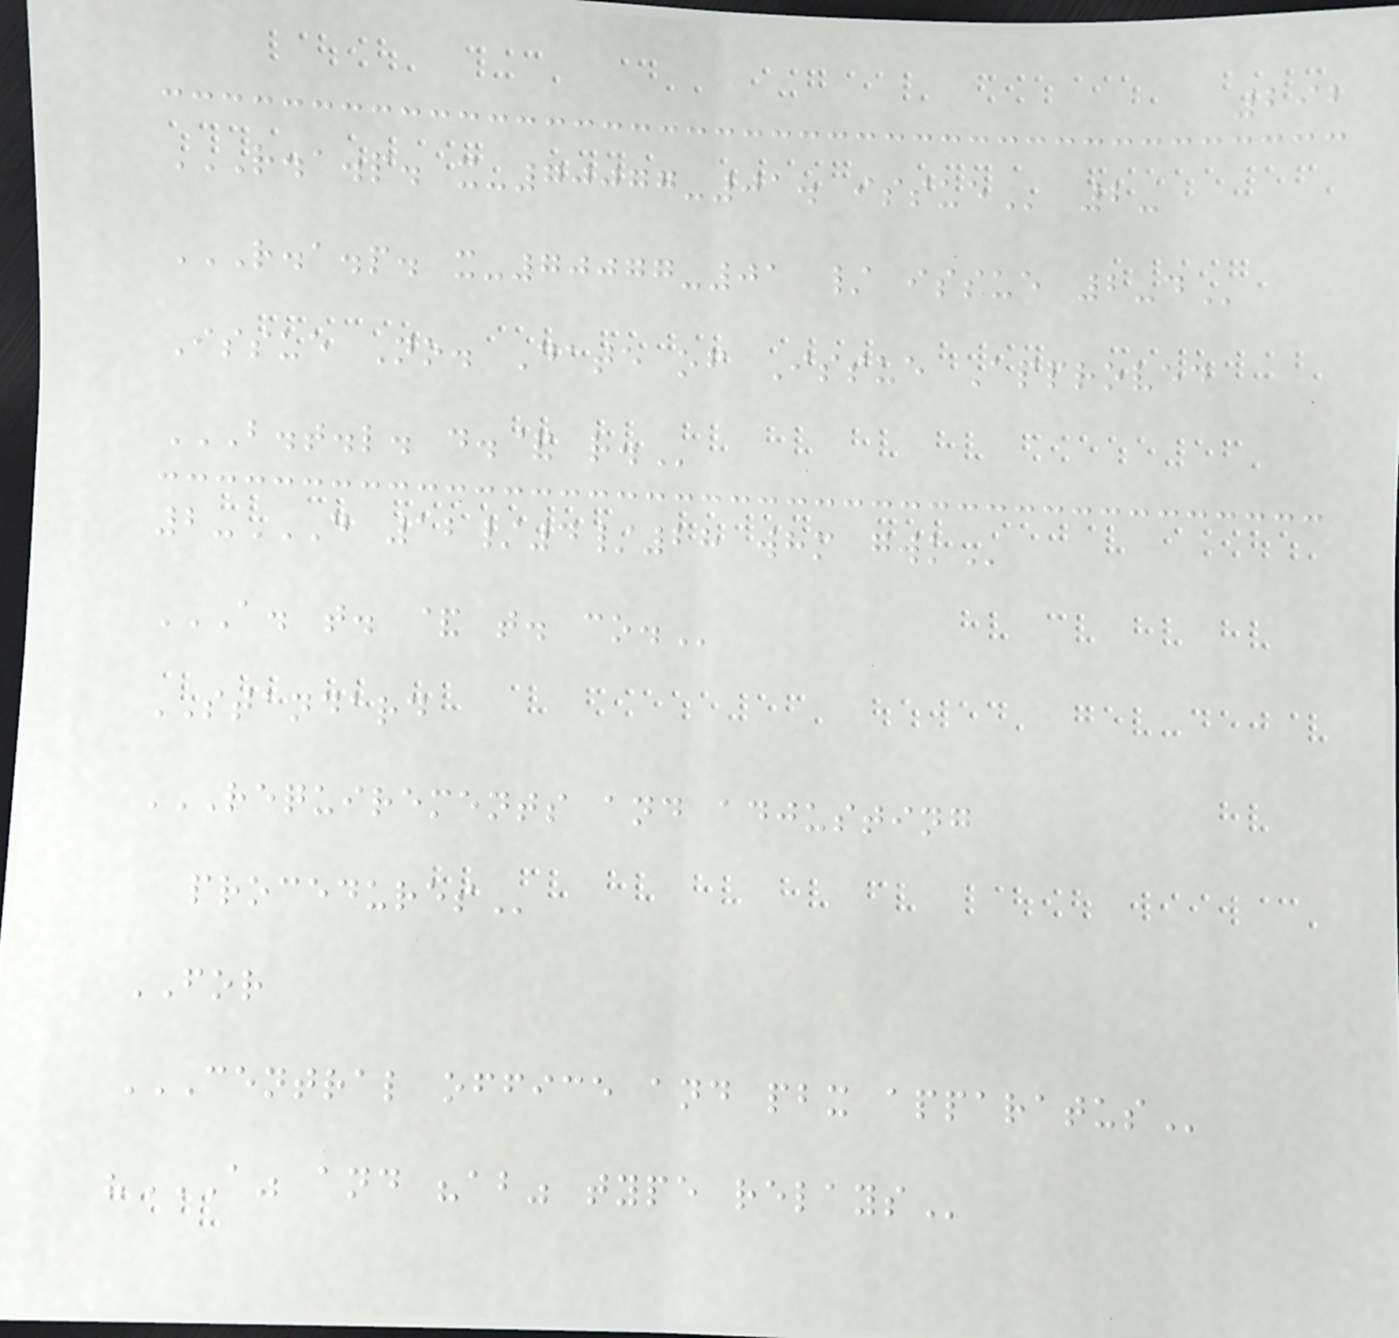292
R.A.P. X-70077-01. ISSUE 2-
R.A.P. X-70077-01 / ISSUE 2-D
Issue No. Date of Issue Approved
B.T.L. D.& R.
2-D 12/4/28 WHM GWK
A. T. & T. CO.
STANDARD
REQUIREMENTS AND ADJUSTING
PROCEDURES
FOR
CENTRAL OFFICE AND PBX APPARATUS
"A" AND "AB" TYPE RELAYS
